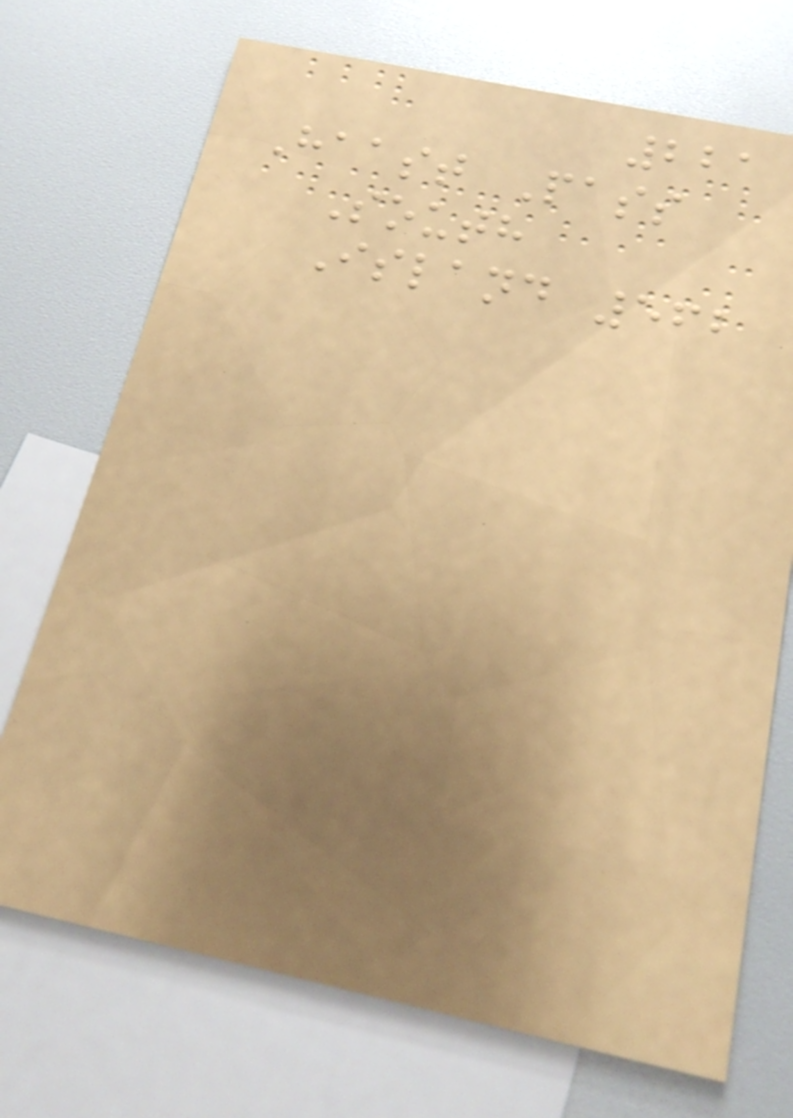221
Haast Pass
South
Island 562
